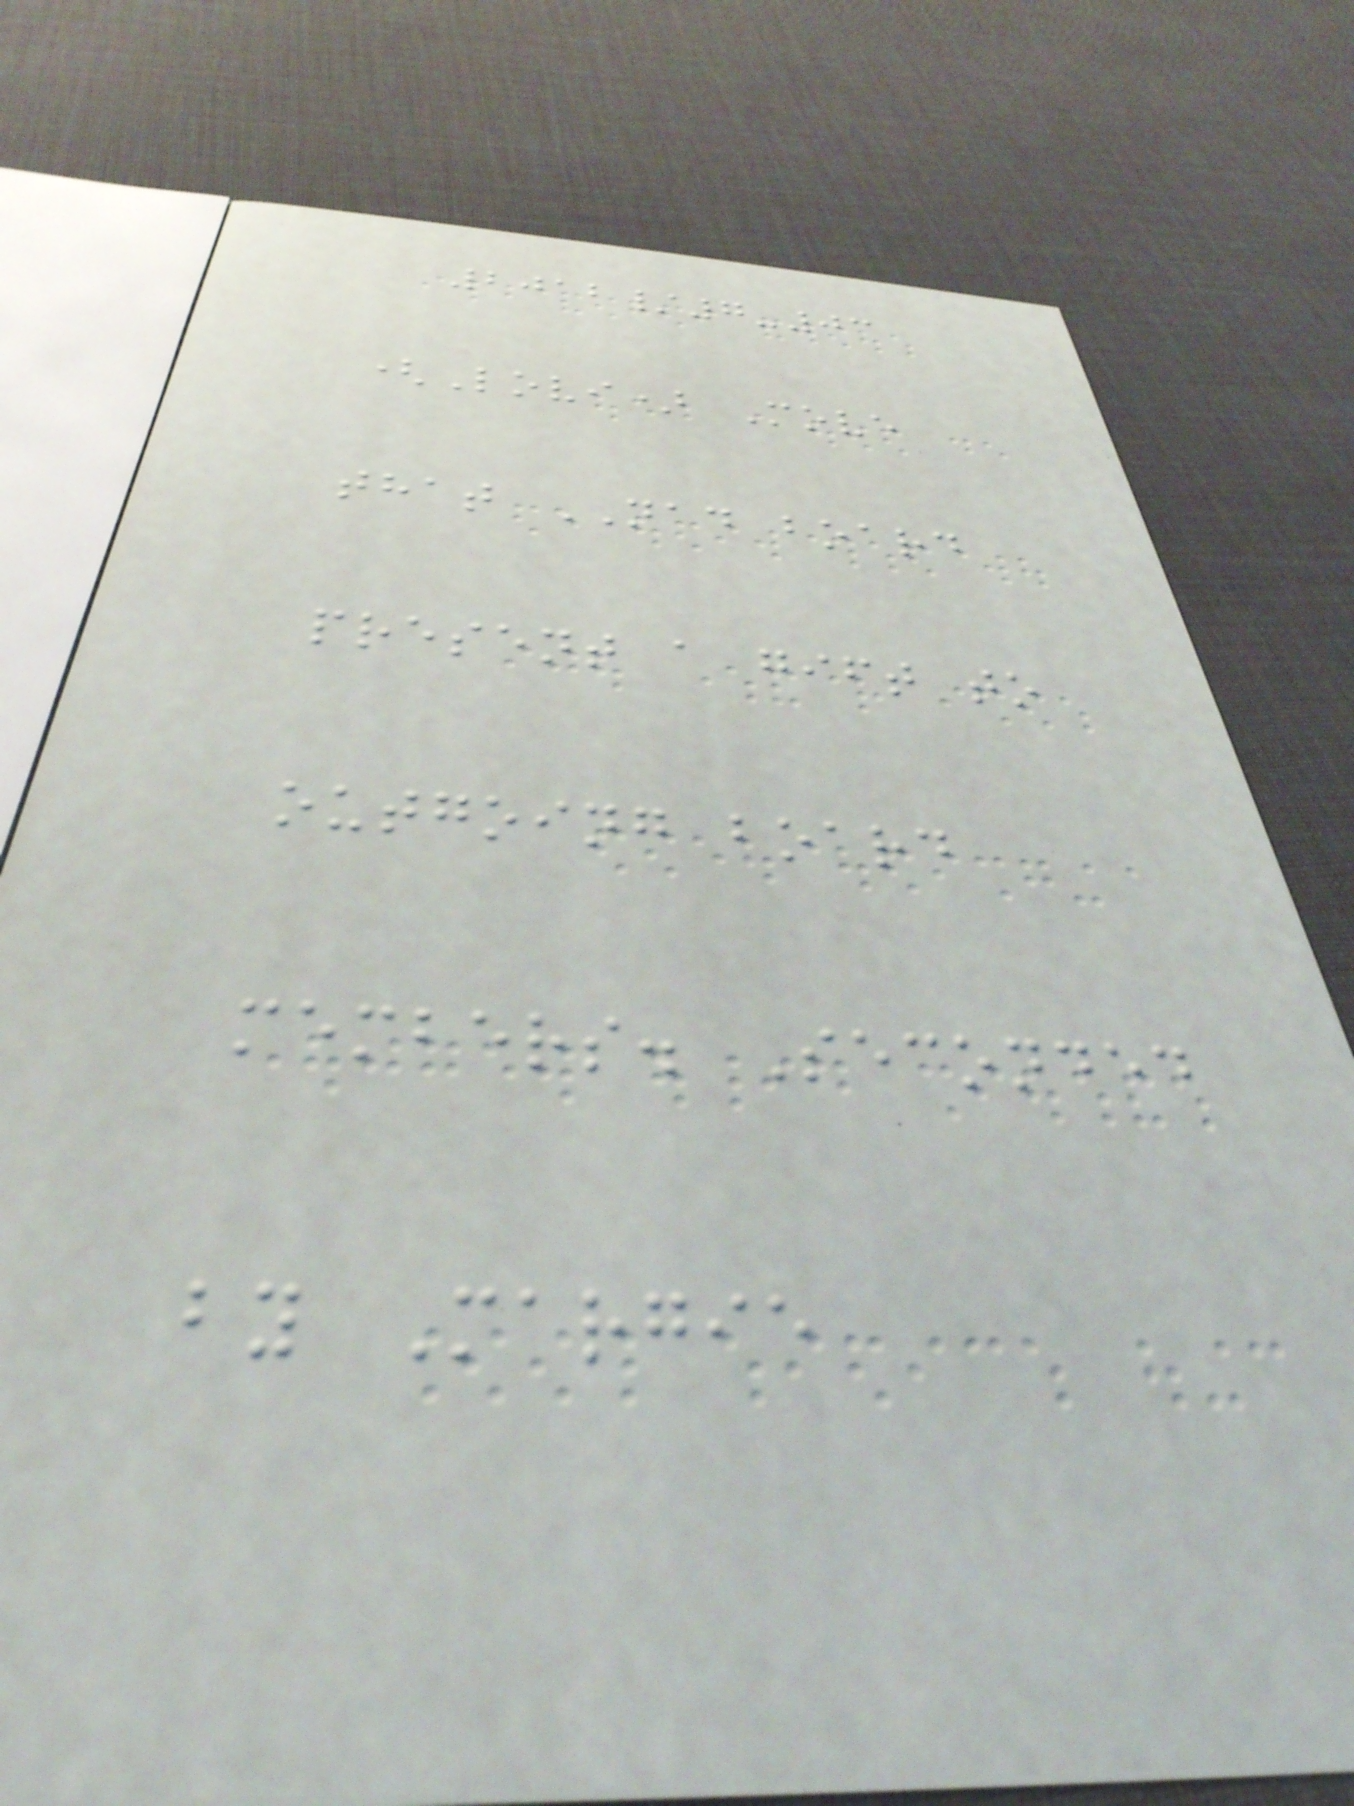2012/7-03
(Lovi) Move
that NAD board
present a gift to
outgoing board
members. Seconded
by Margie
